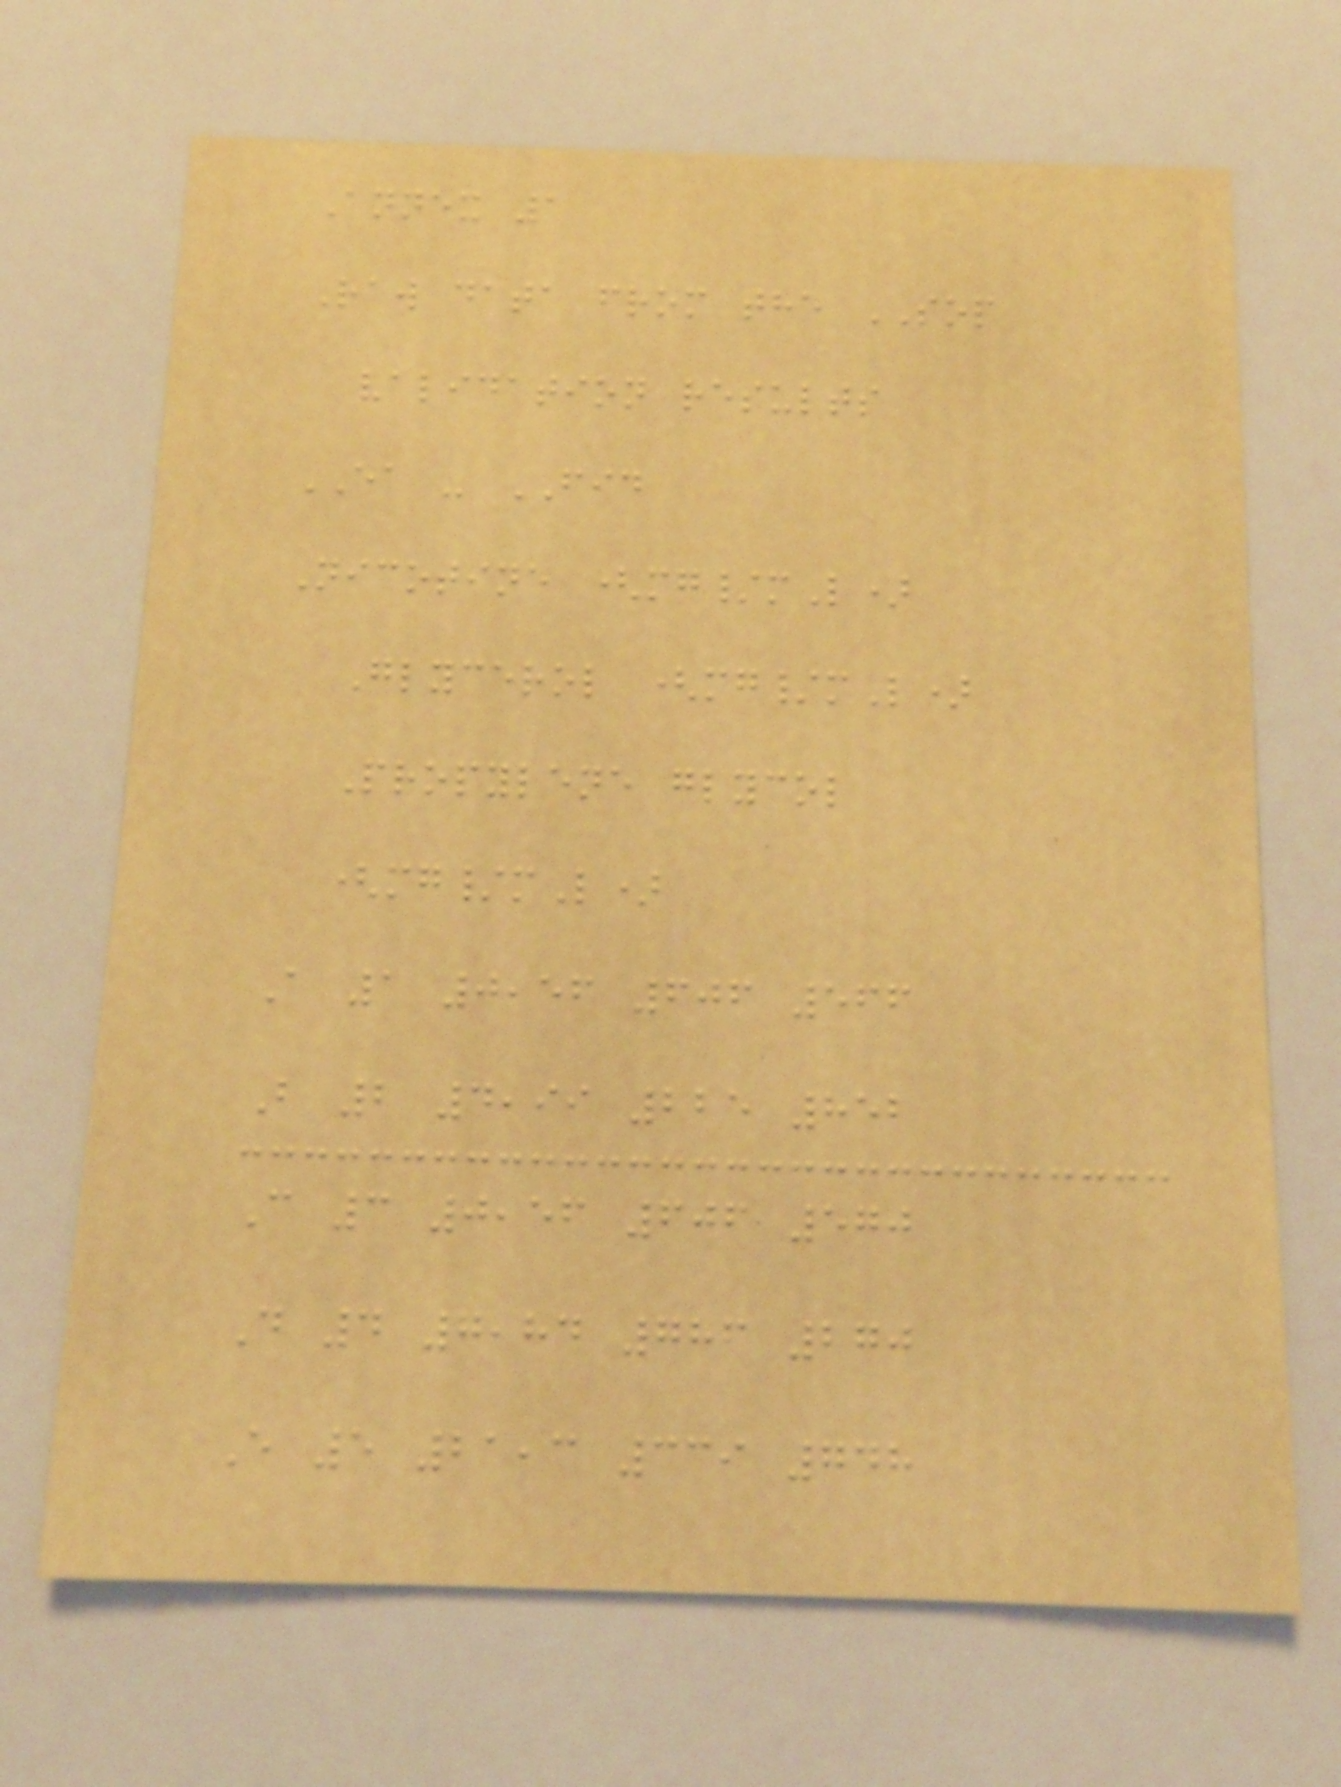Annex 1
Raw data from the SOP
validation results
EA - FID
Nicotine (mg/mL)
Glycerol (mg/mL)
Propylene glycol
(mg/mL)
A 1 0,56 606 566
B 2 4,99 225 852
C 3 0,56 606 570
D 4 7,84 786 270
E 5 21,3 339 748
